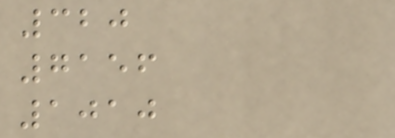320
7156
1010
